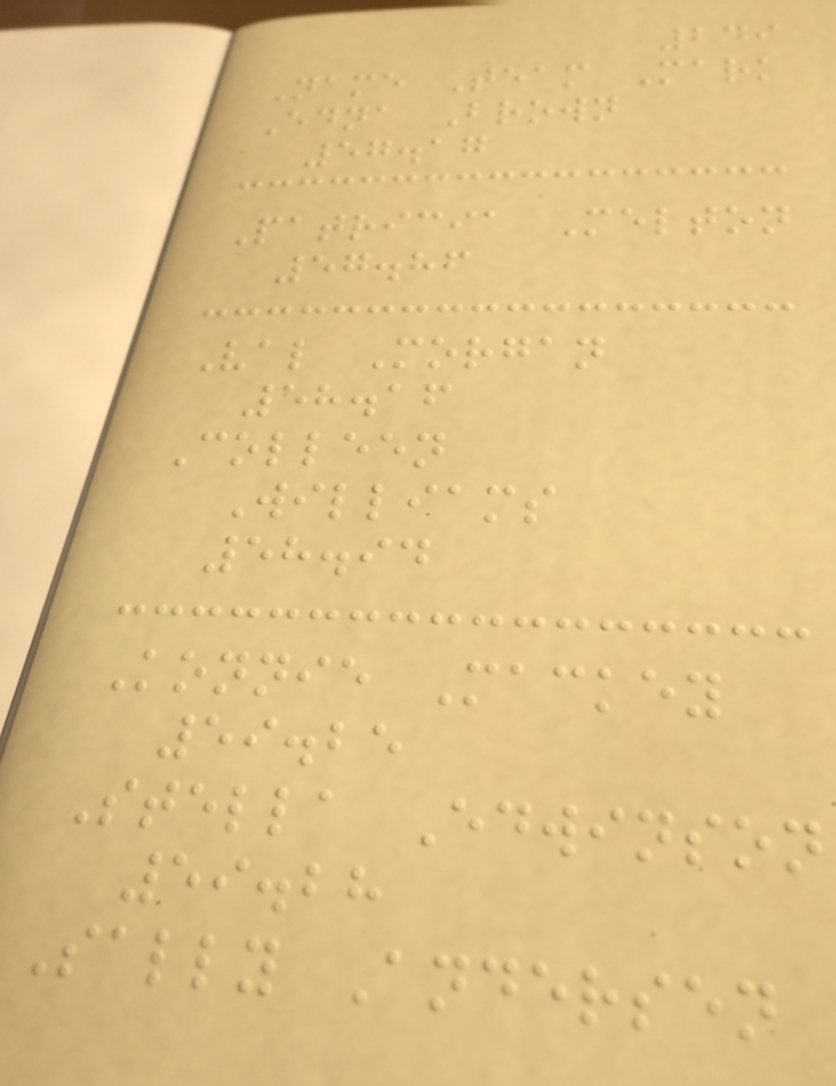249
Name Team Mark
Edna Brown
57.17
Patricia Melton
57.86
Val Morgan
58.16
Colleen
Williams
58.94
Konnie Mackey
59.25
Stella Edwinson
59.28
Sally Andersen
